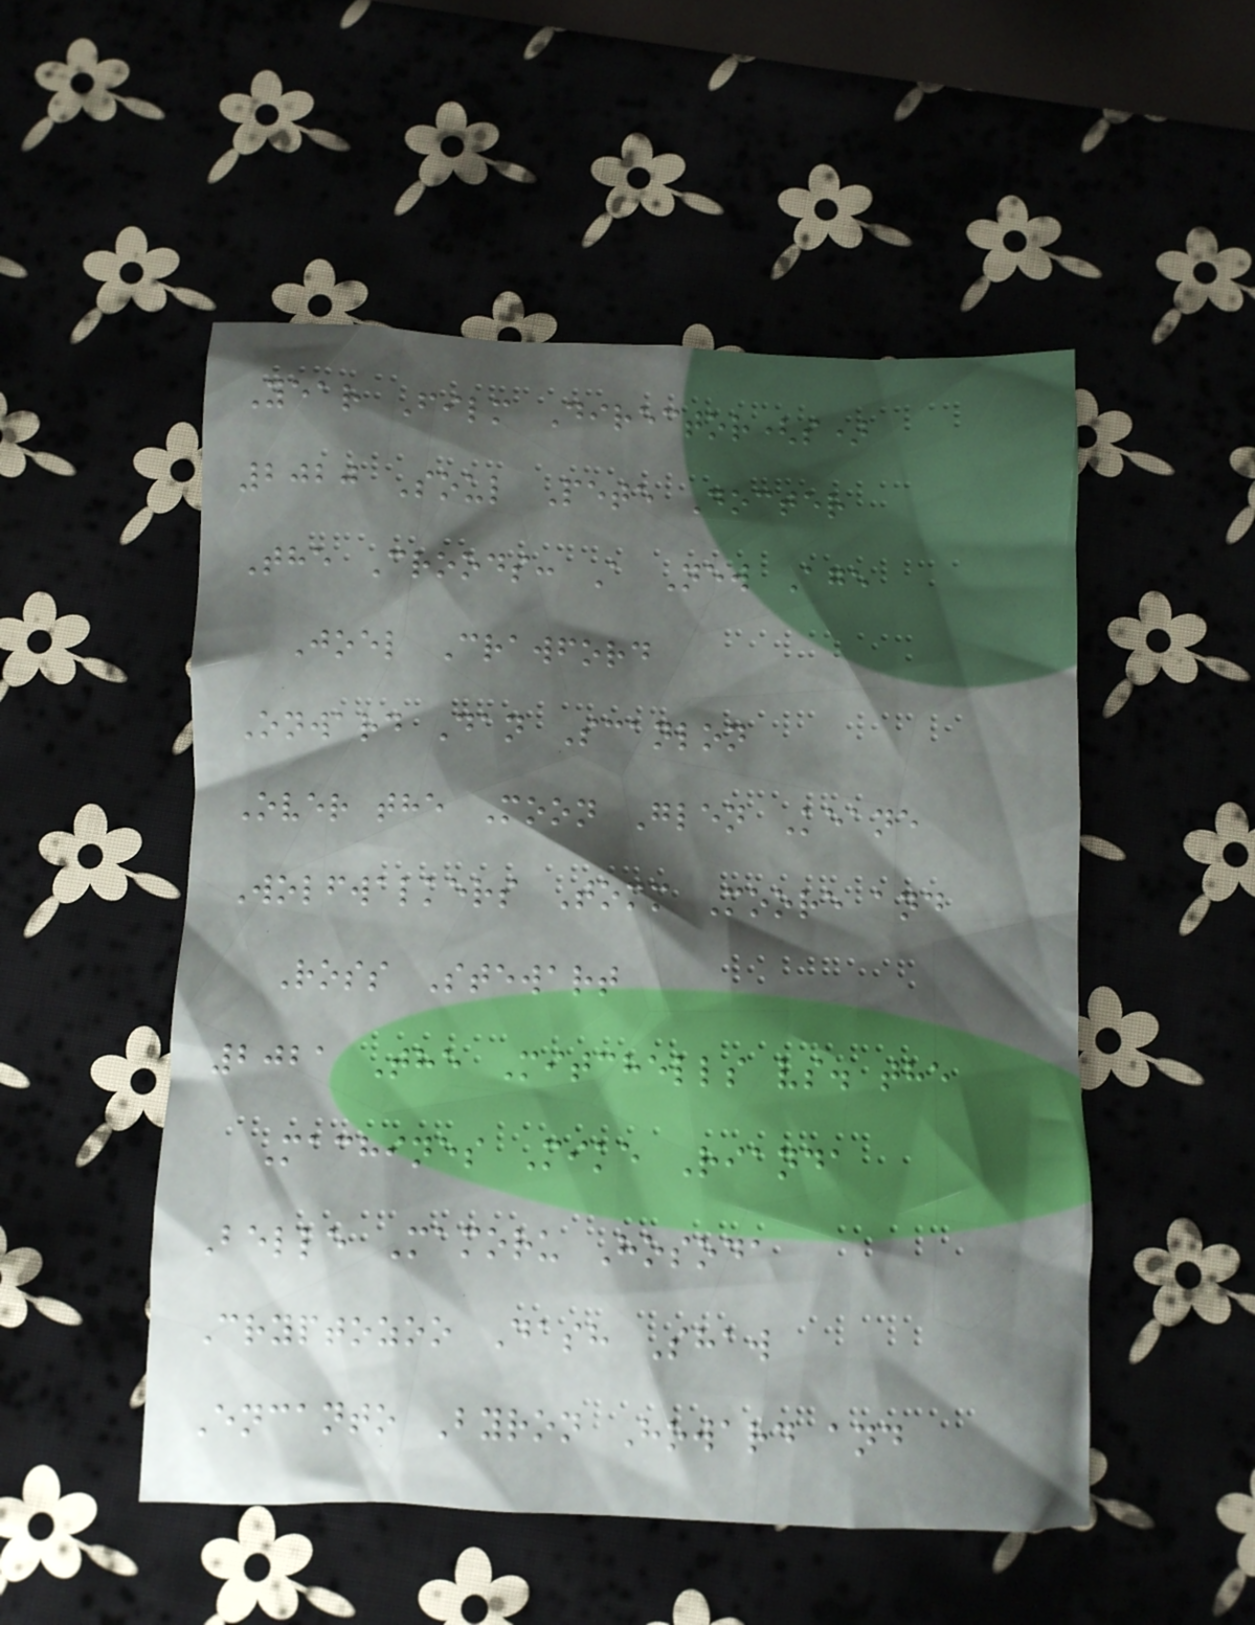Year Film Director(s)
2020 Soul Pete Docter
The Croods: A New Age
Joel Crawford
Onward Dan Scanlon
Over the Moon Glen Keane
Wolfwalkers Tomm Moore and
Ross Stewart
2021 The Mitchells vs. the
Machines Mike Rianda
Belle Mamoru Hosoda
Cryptozoo Dash Shaw
Encanto Byron Howard and
